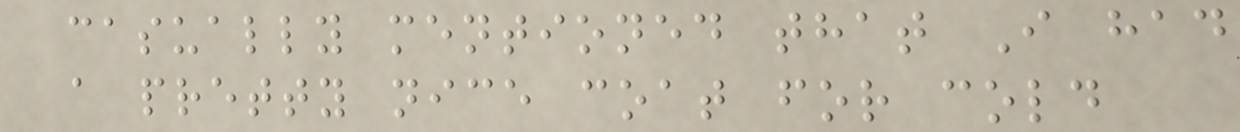casually mentioned that I had
a pretty nice coat for cold
